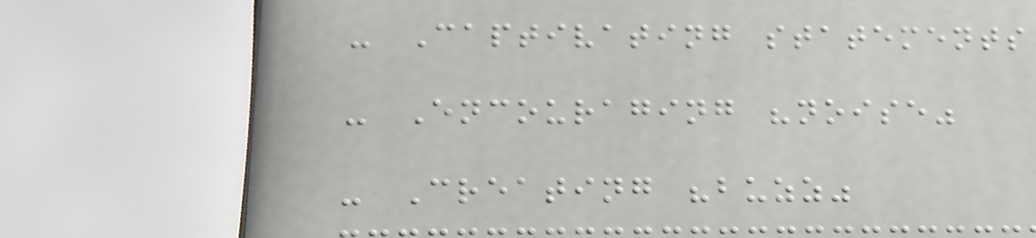- Captivating statements
- Encouraging "noise"
- Creating "buzz"
